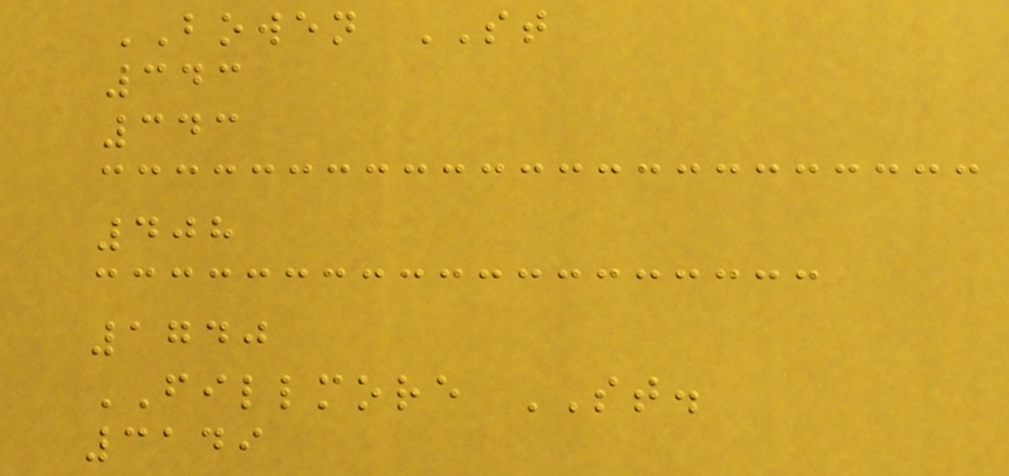BOWEN ST
343
343
408
1740
FILLMORE ST.
3149
